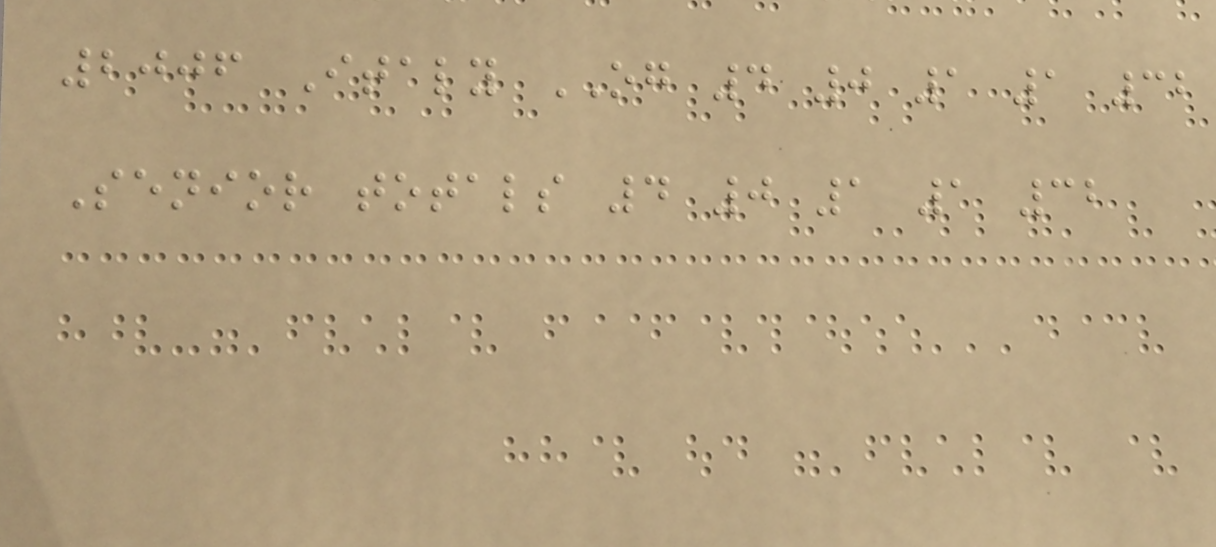2006 Italy OG 4 0 1 1 32
Senior totals 4 0 1 1 32
